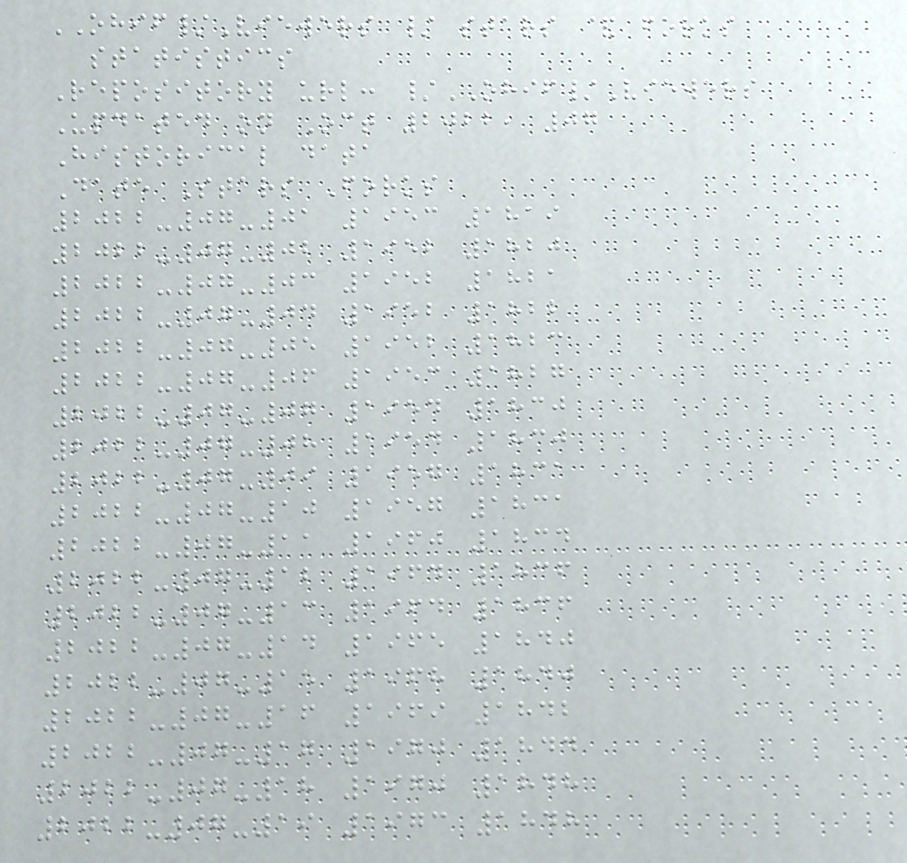OHIF/Viewers / stars & forks
statistics
Repository url: /OHIF/Viewers
Updated on Oct 2022, 07
Historical data
Date Stars Forks
2022-07-01 1953 1819
2022-07-02 1952 1820
2022-07-03 1952 1821
2022-07-04 1952 1822
2022-07-05 1952 1823
2022-07-06 1953 1827
2022-07-07 1954 1830
2022-07-08 1954 1830
2022-07-09 1957 1831
2022-07-10 1957 1831
2022-07-11 1960 1834
2022-07-12 1964 1836
2022-07-13 1964 1836
2022-07-14 1965 1840
2022-07-15 1968 1840
2022-07-16 1969 1842
2022-07-17 1970 1844
2022-07-18 1970 1848
2022-07-19 1973 1848
